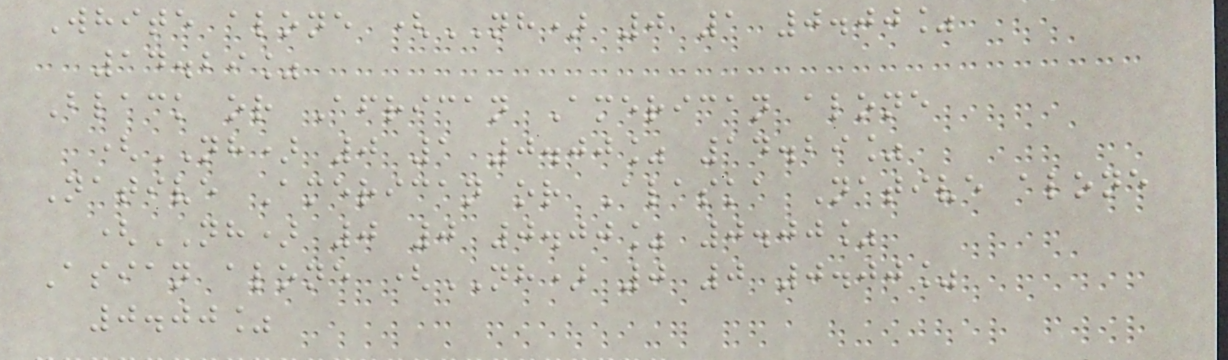White alone (NH) 0 1 0.00%
14.29%
Black or African American alone
(NH) 0 1 0.00% 14.29%
Native American or Alaska Native alone
(NH) 0 0 0.00% 0.00%
Asian alone (NH) 0 0 0.00%
0.00%
